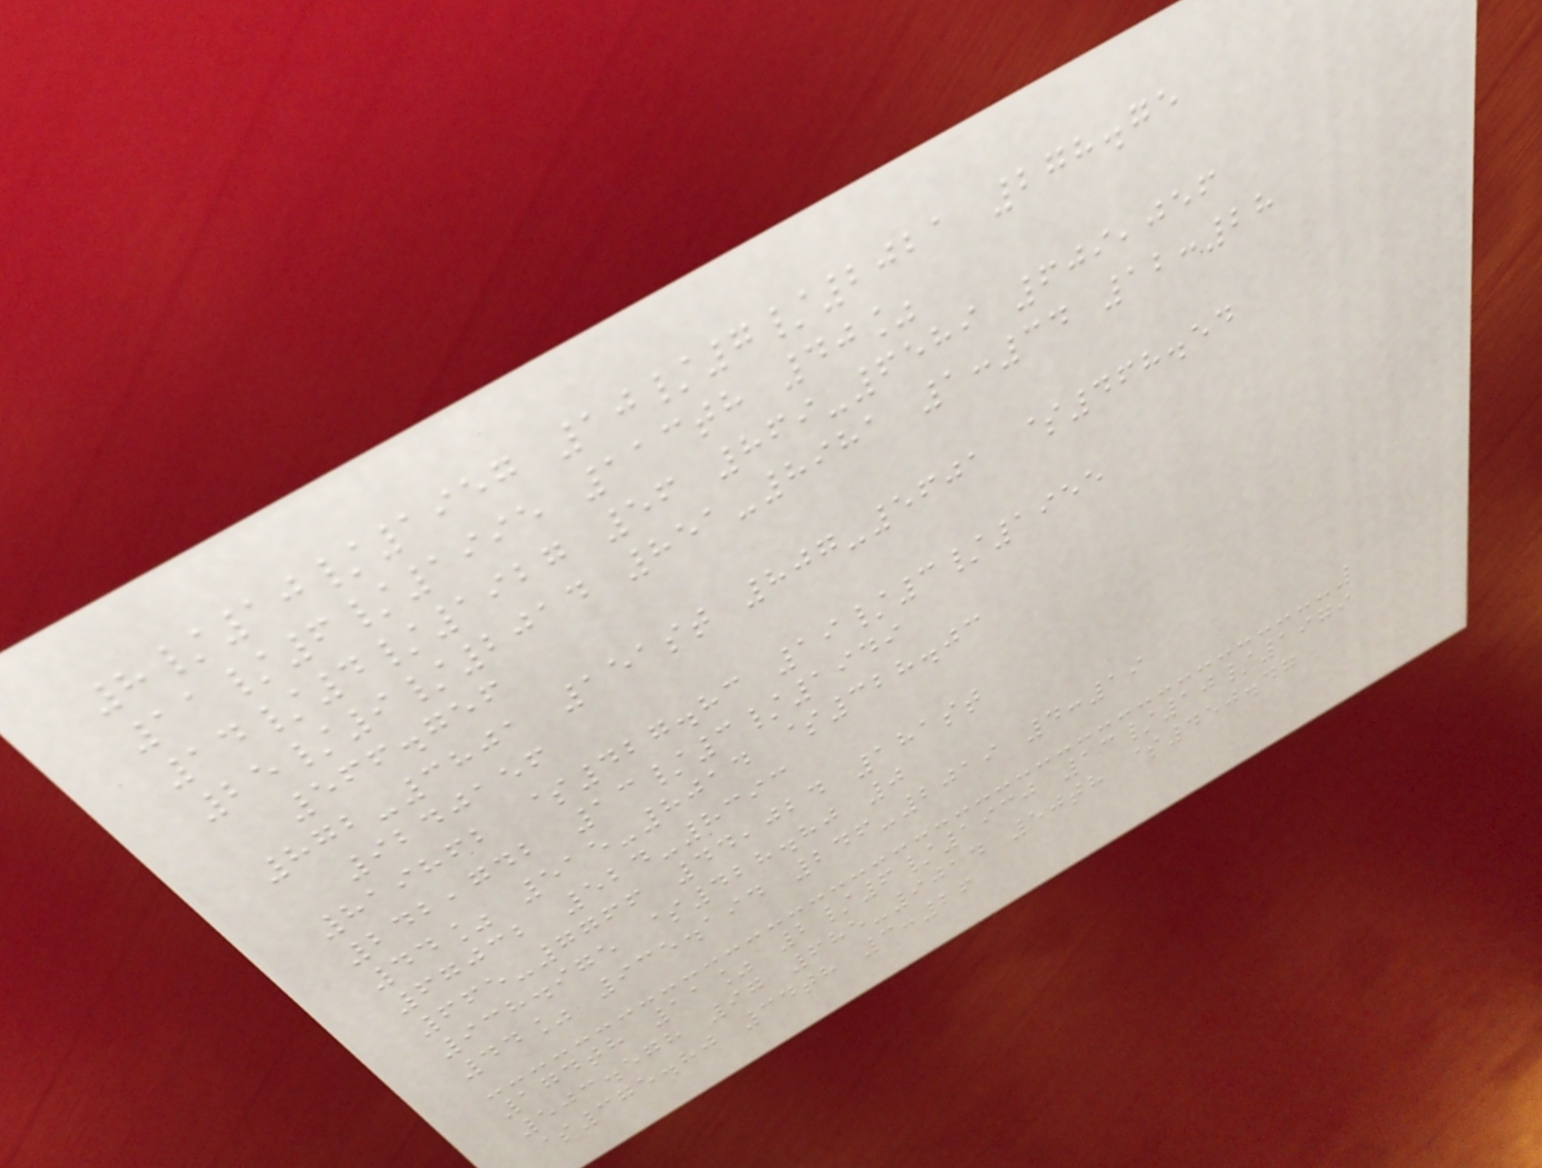8/10/1957 10/7/2021 278.75
11/6/1995 113th 40%
14/4/1927 56 869-6589 609,056
25/9/2014 851-8981 1:34 12:28
566.756
872-3801 151st 807-5601 $468.54
9240156
819862 $427.83 19/3/1955
242,742 13/3/1949
44% 515-8014 $328.03
67032 524-8393
665-7766 44,024 181st
938.975 $428.80 0
44% 935.194 246-2019 4:19
174th 11% 2/6/1930 13/10/1979
503.578 97 685-9014 50th $450.47
$375.80 34th 3:26
